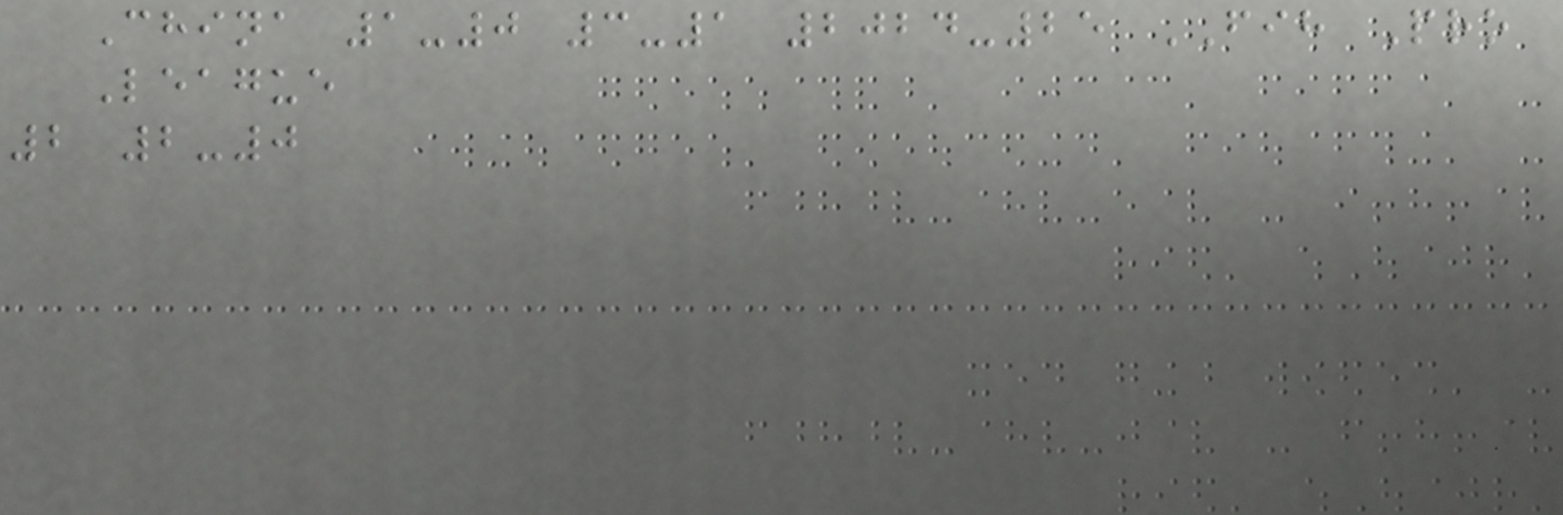China 1-0 3-1 2024-25 FIH Pro
League
2 2-0
